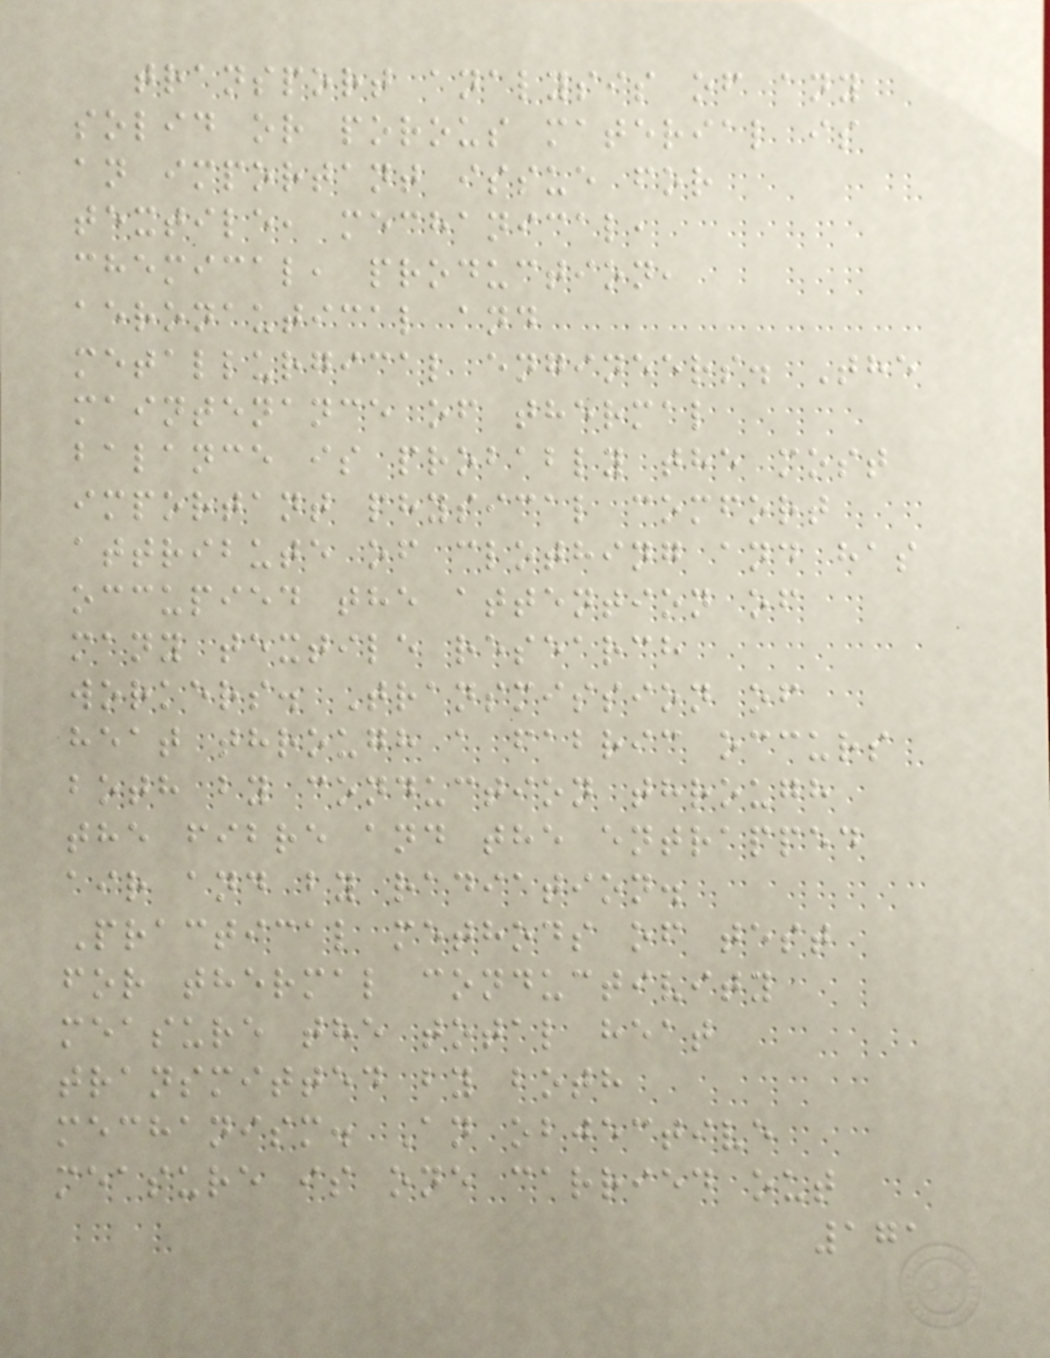transport analysis of any
solid or porous material is
an important issue for
textile, mechanical,
chemical, production,
aeronautical and
metallurgical engineers. The
maintenance of thermal
balance is probably the most
important physical comfort
attribute of clothing and has
occupied the attention of
many textile research
workers. Transmission of
heat through a fabric occurs
both by conduction through
the fibre and the entrapped
air and by radiation.
Practical methods of test
for thermal conductivity
measure the total heat
transmitted by both
mechanism. An objective
measure is one carried out
171
